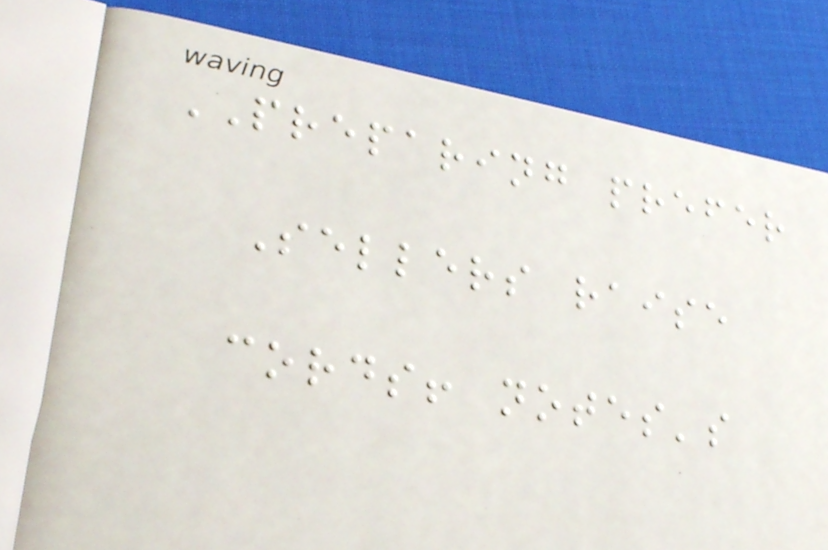PREPARING prefer
Sellers raise
cords! notes's
